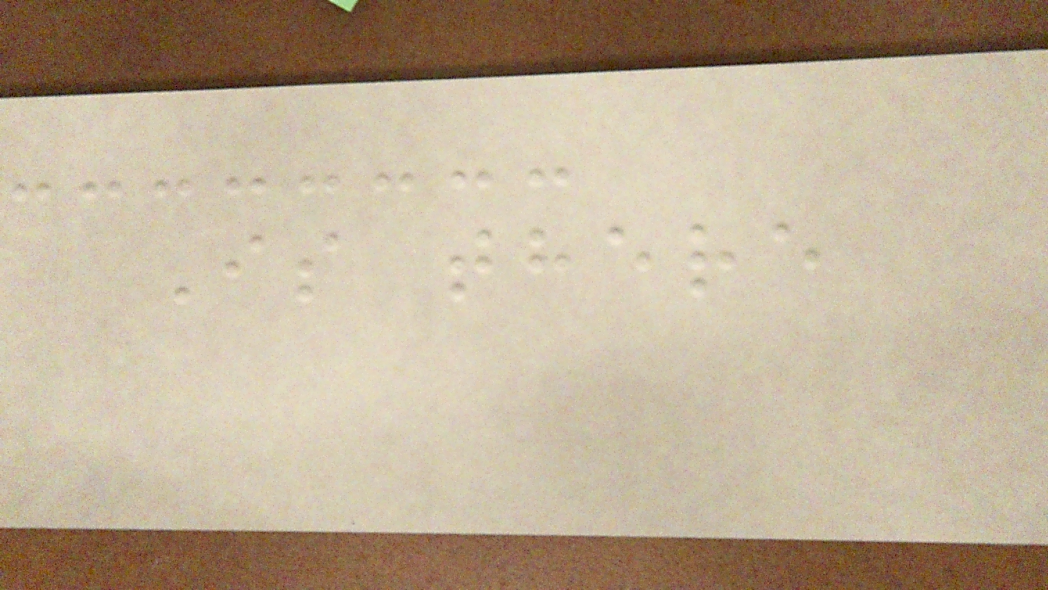Is there
